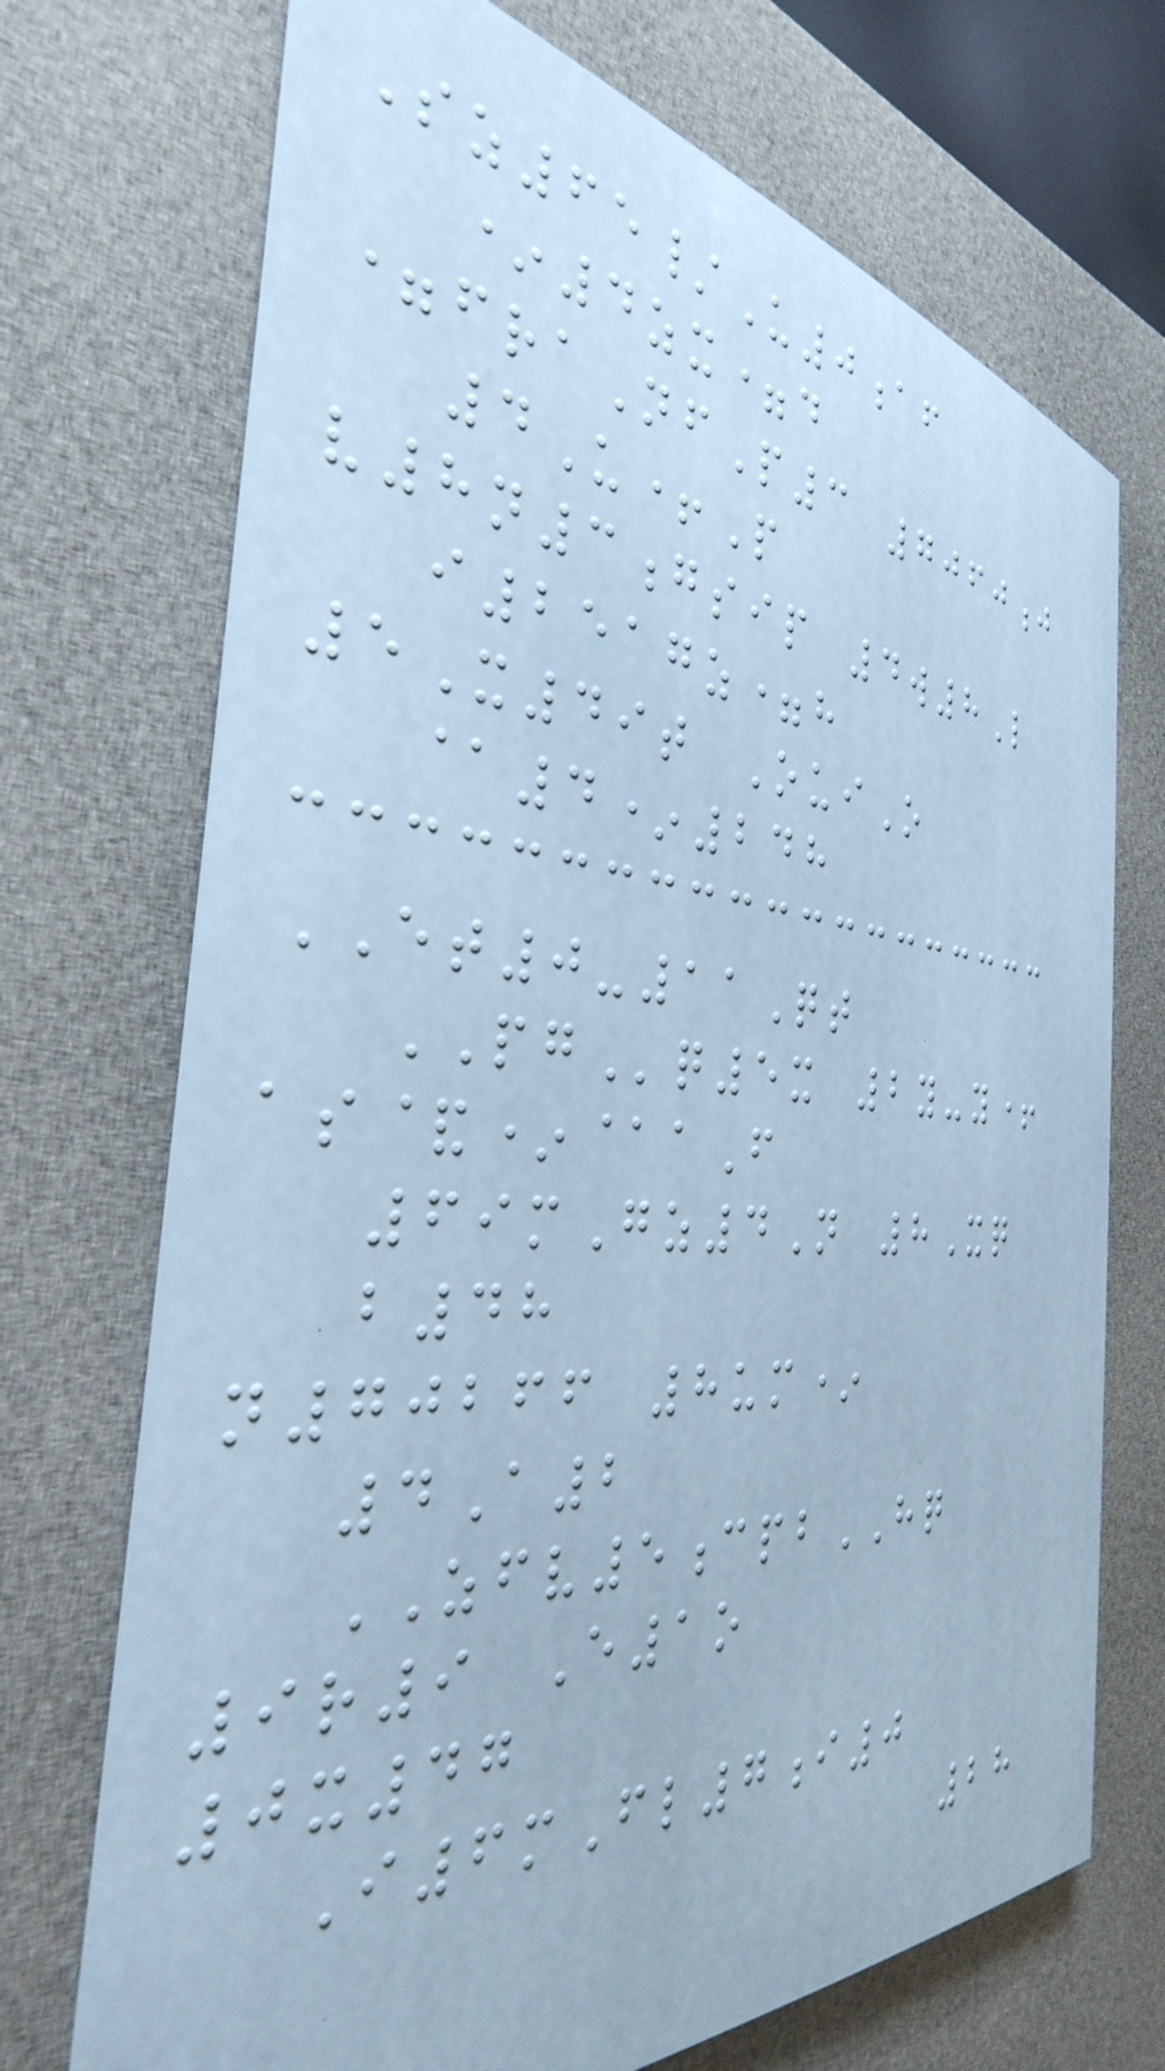Sz65/U0af
*4zx=d
=fraNfP3 7060j
4U+P
v8n3gsip 4w8L
i2517z=h
5X49t OuiO
@4*248
ET0-11Qt
PGq5x 2y-y+
as&*@aF
69mGz4N 8Xq
b48
n70266 8um*
4A2
ZFV5cpbHQ
9r9 E1o
0x47
I6mFl7i0
28
